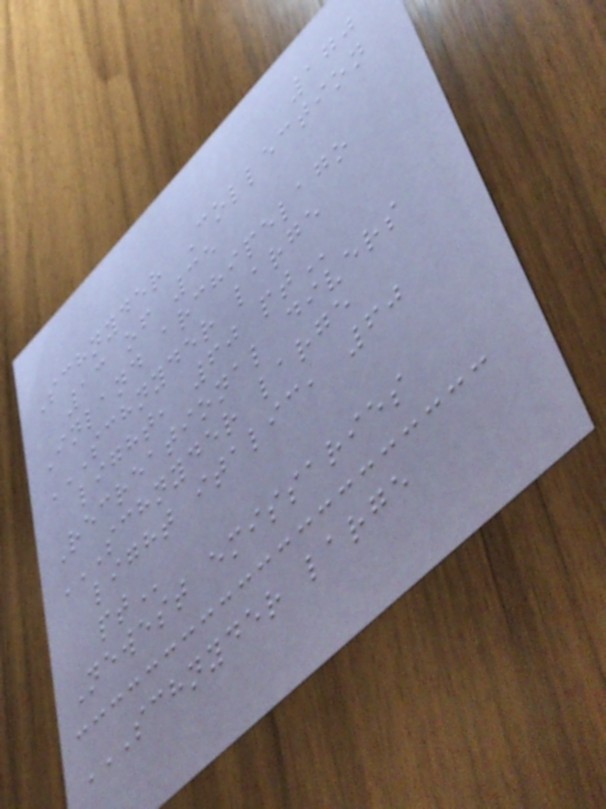170
Schnyder Collection
13 of 35
Inland archipelago
SCHNYDER LARGE
LIGHT, 60 PT
Recreational divers
SCHNYDER LARGE
LIGHT ITALIC, 60
PT
Newest emissaries
SCHNYDER LARGE
